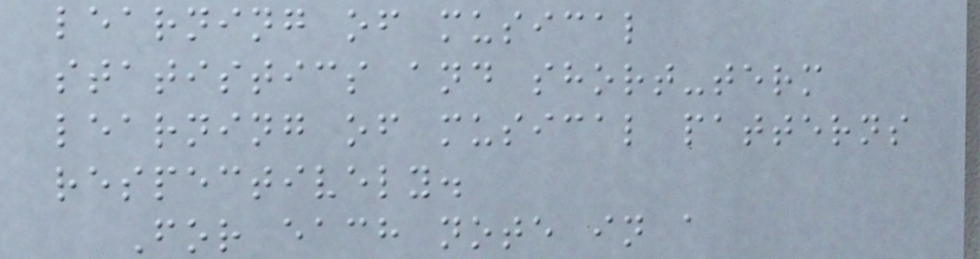learning of musical
statistics and short-term
learning of musical patterns
respectively.
For each note in a
